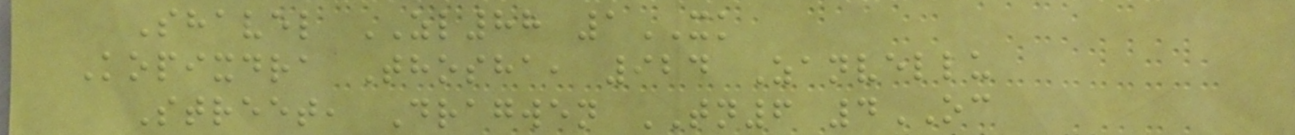Shavel ZL88 1XK
Kopixdra Thosha, 924 Zanvellu
Street, Dragwen TN6 4OC
